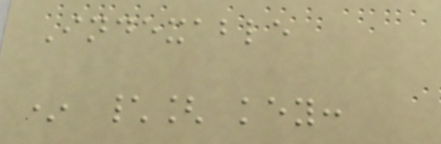Indexable
* \[ key:
